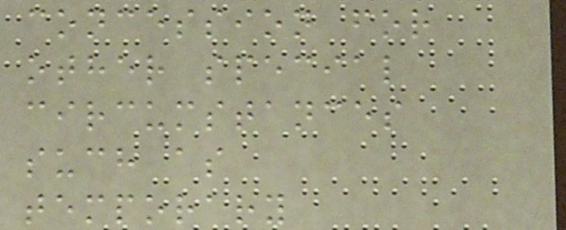concession for
other special
circumstances
such as
temporary
